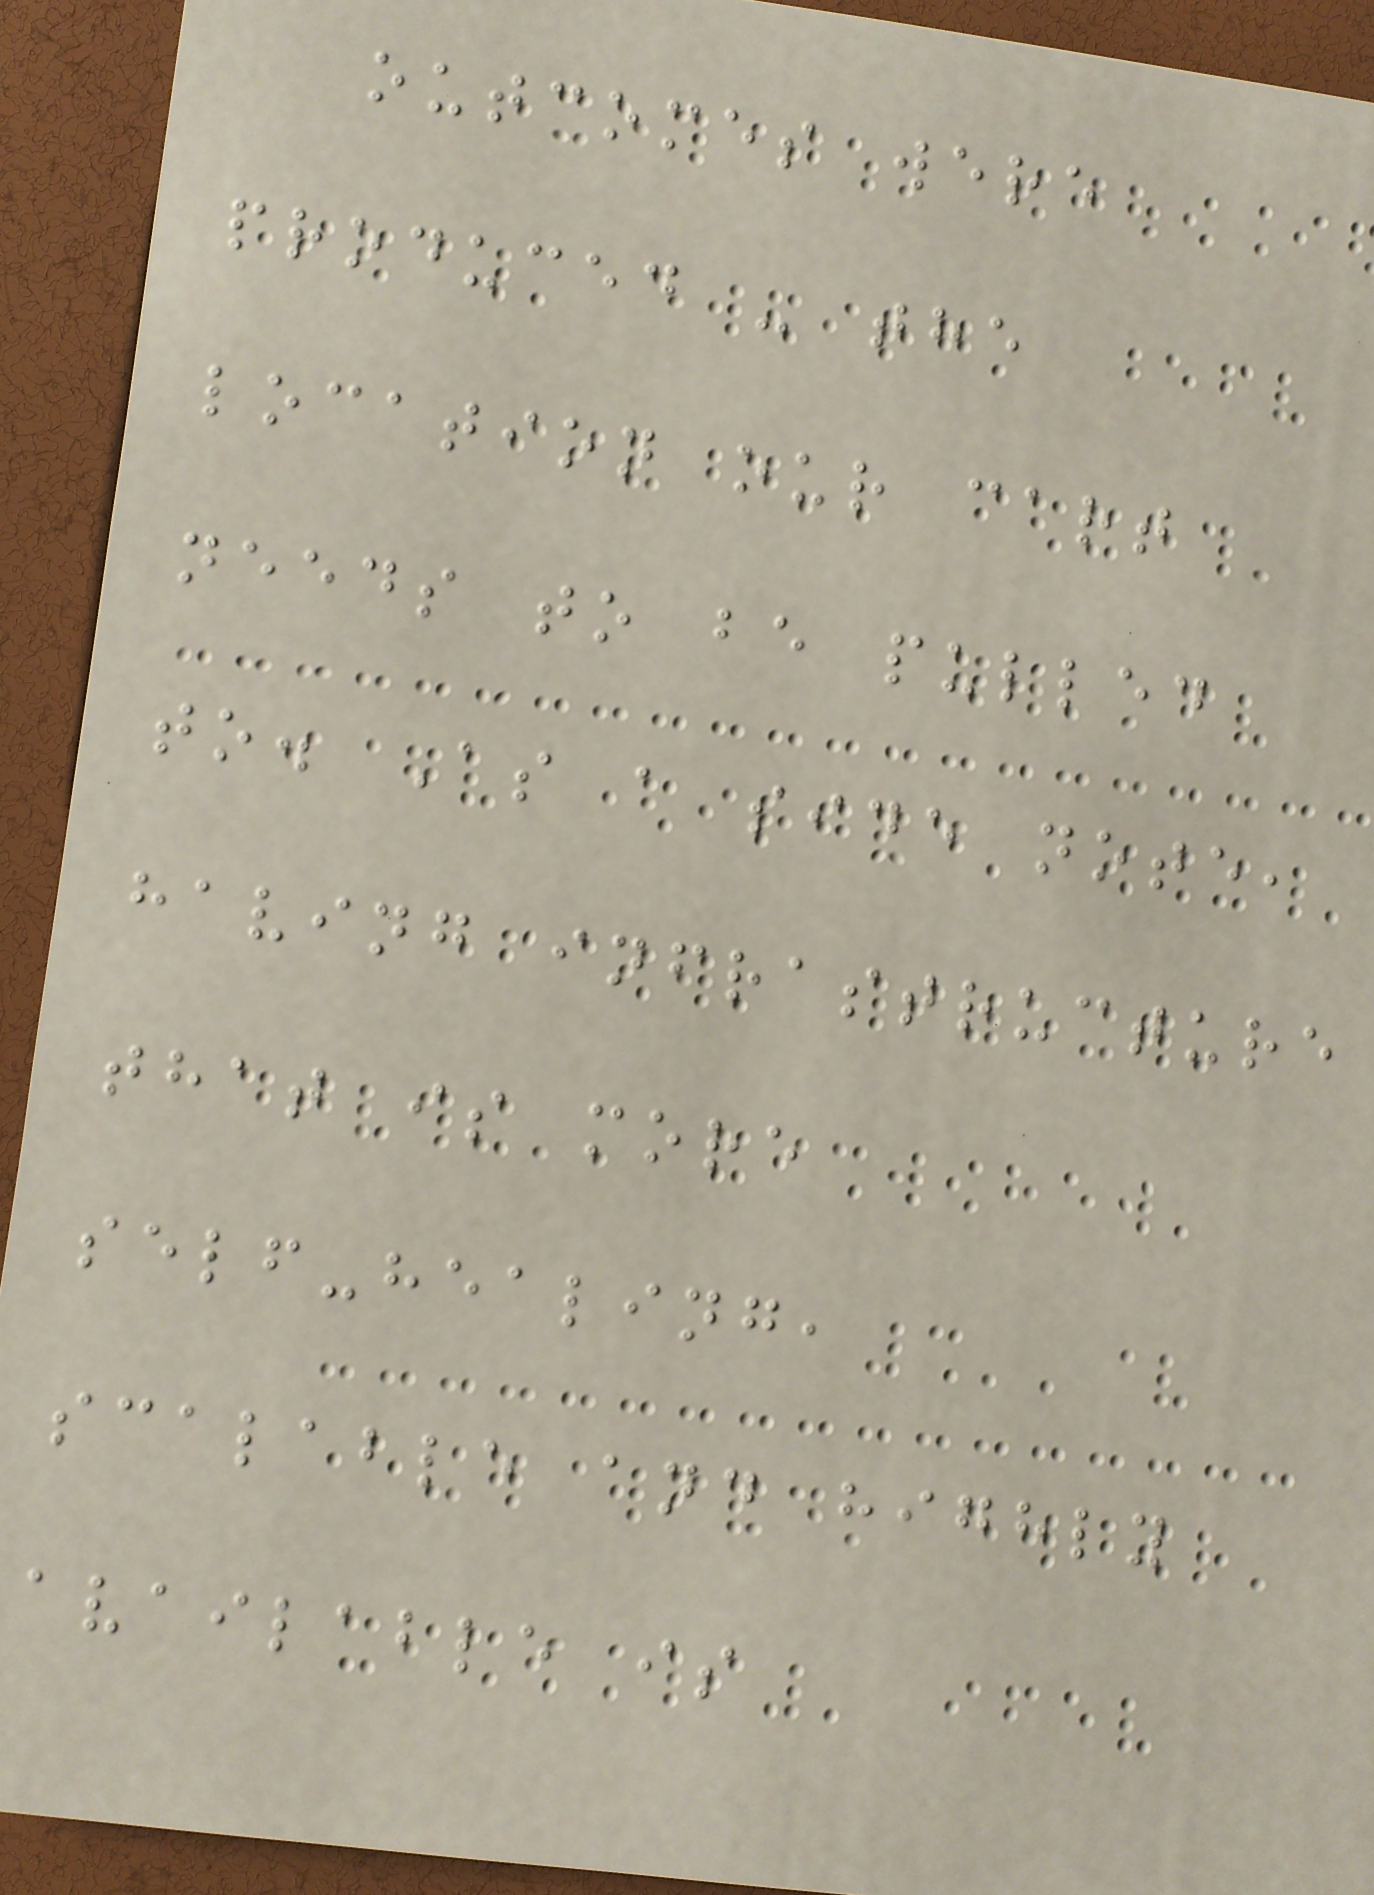outcomes were
produced - the
location our cart
needs to be pulled
to. As a side note,
having infrastructure
that is more
self-healing,
scalable and highly
available is
